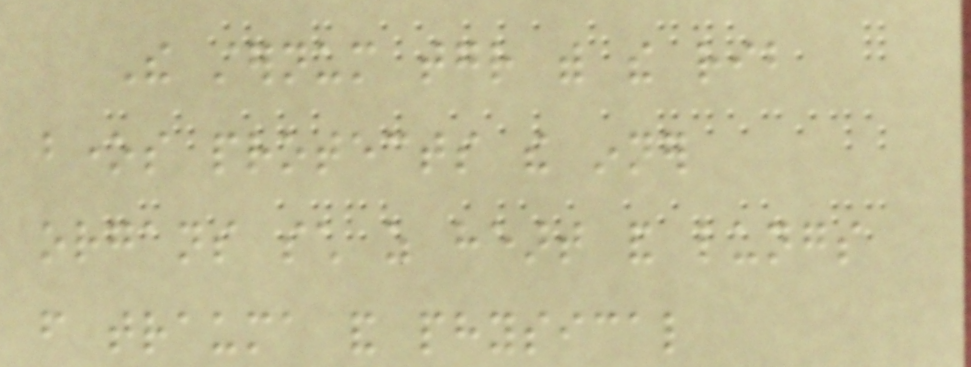The sternum together with the rib
bones protects the inner
organs such as heart and lungs
from trauma and physical
